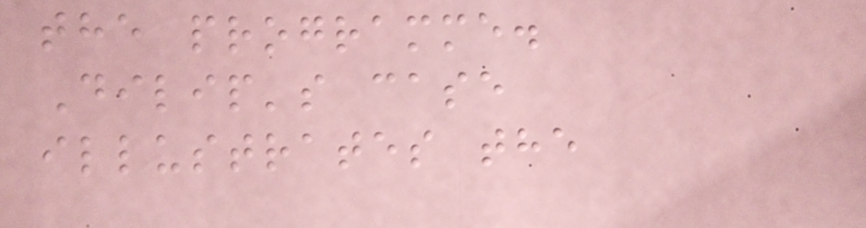the programme.
Dilip's case
illustrates the
